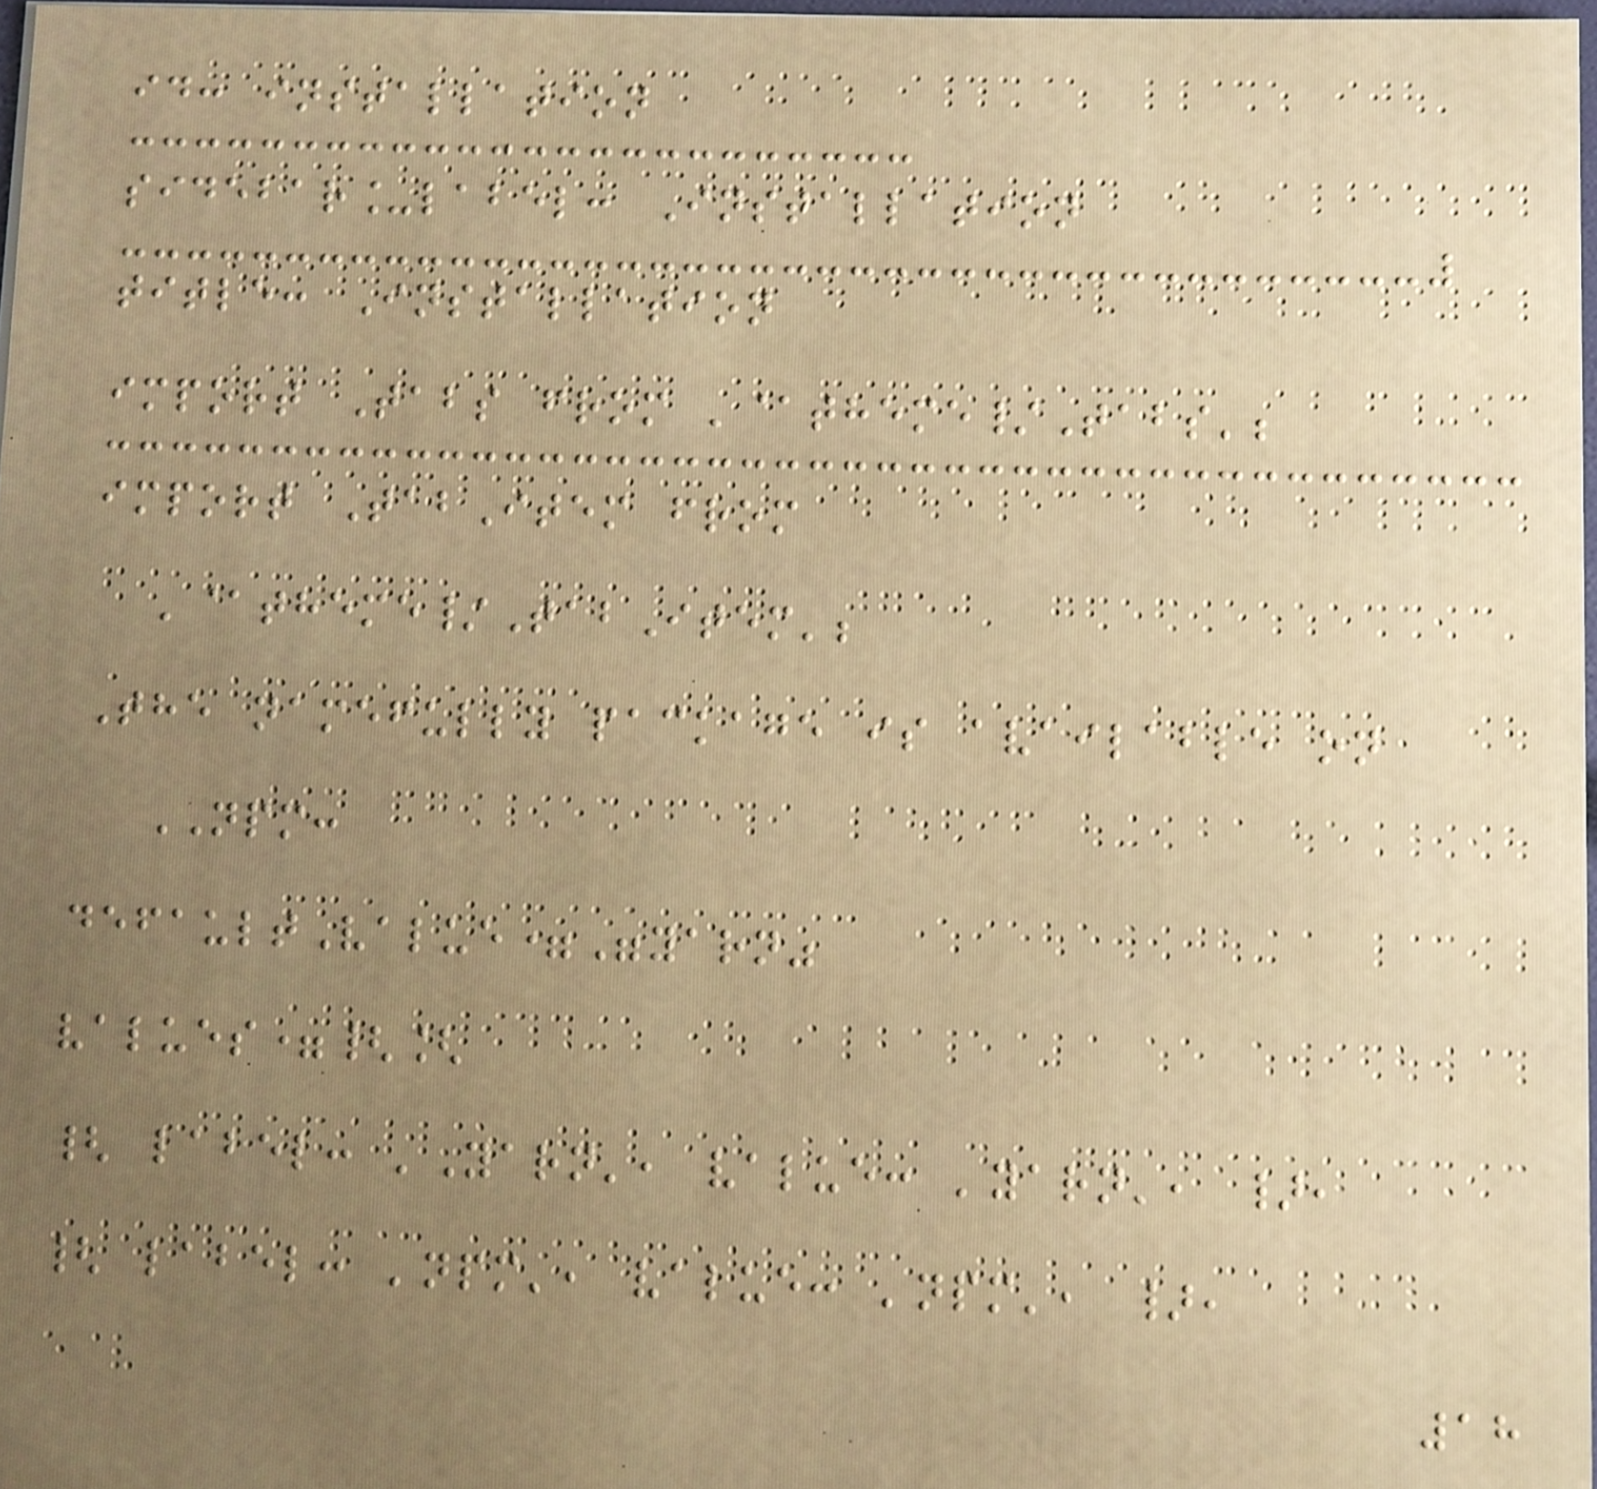id: installation
sidebar_label: Installation
title: Installation
import Tabs from '@theme/Tabs';
import TabItem from
'@theme/TabItem';
The namefully package is available on
NPM:
defaultValue="yarn"
values={[
{ label: 'Yarn', value: 'yarn', },
{ label: 'npm', value: 'npm', },
18
